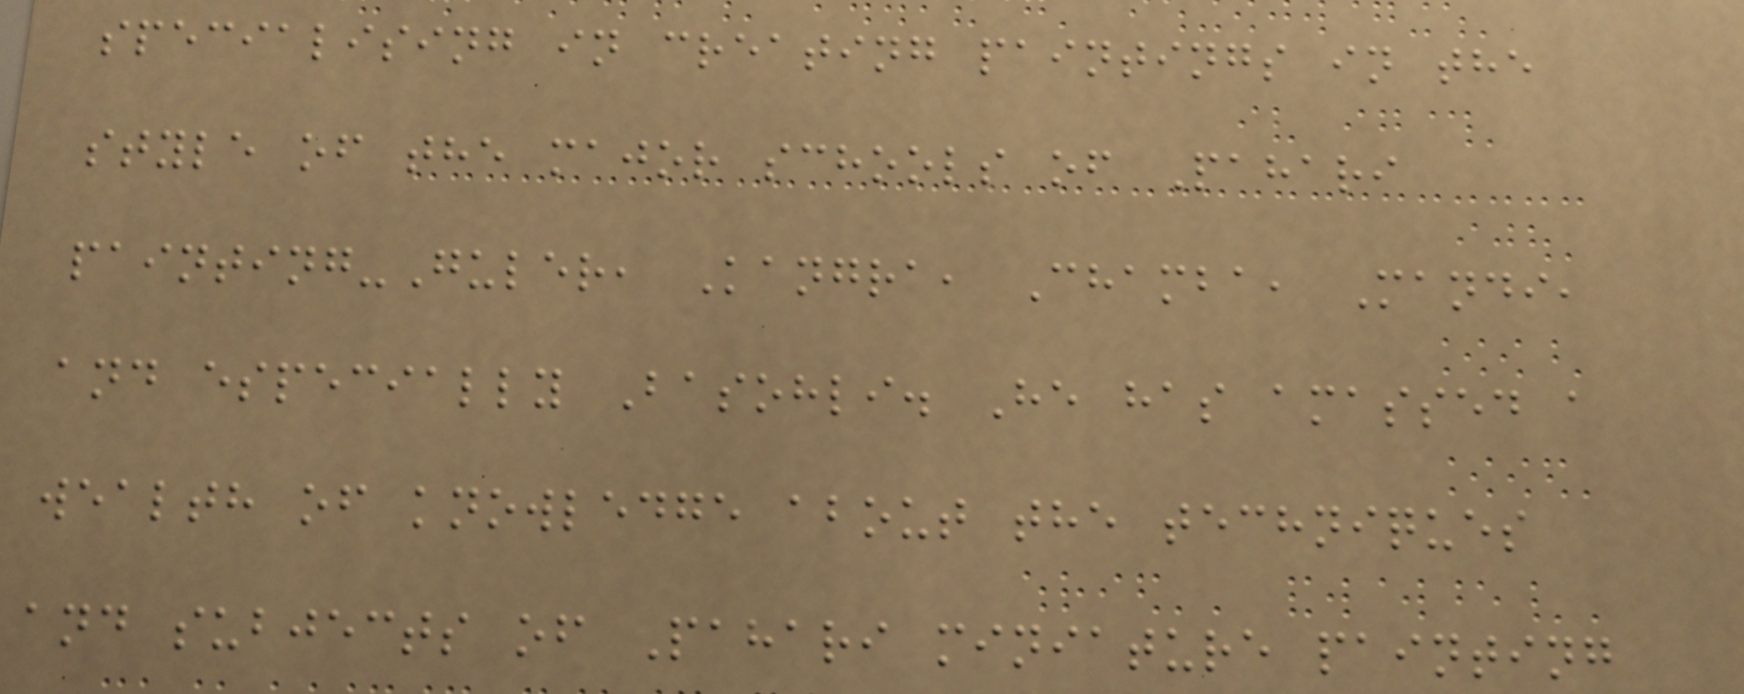specialising in creating paintings in the
style of the major schools of Pahari
painting-Guler, Kangra, Chamba, Mandi,
and especially Basohli. He has amassed a
wealth of knowledge about the techniques
and subjects of Pahari miniature painting
